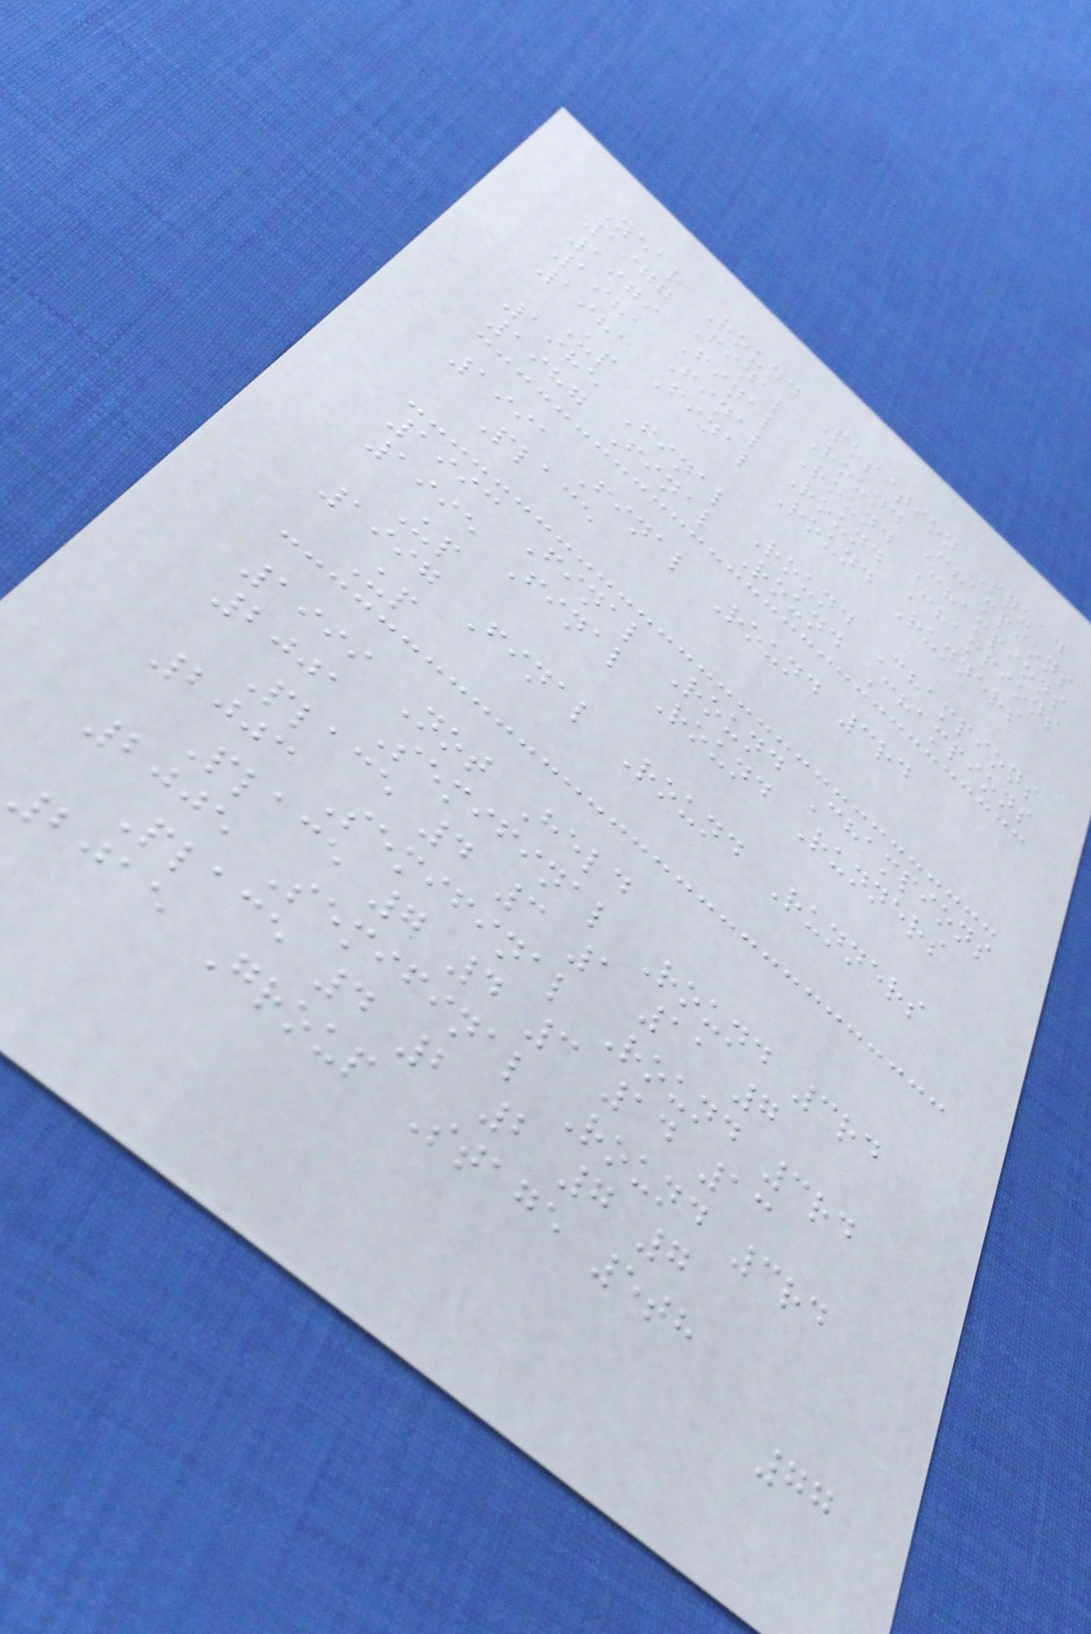Year Round Position Squad
1977 Final Round Champions
1979 Final Round Champions
1981 Final Round Champions
1983 Final Round Runners
Up
1985 Final Round Champions
1987 Final Round Champions
1991 Final Round 3rd
Place
1993 Final Round Champions
1995 Final Round Runners
Up
1997 Final Round Runners
Up
1999 Not Held
2001 Semifinal Round 3rd
Place 4 3 1 11 7
2003 Semifinal Round 3rd
Place 7 4 3 14 13
2005 Semifinal Round 3rd
Place 4 2 2 7 7
2015 Group Stage 5th
77
